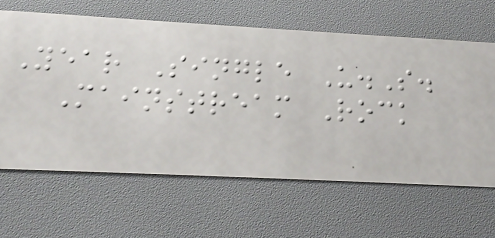Year Single U.S.
Mainstream Rock
